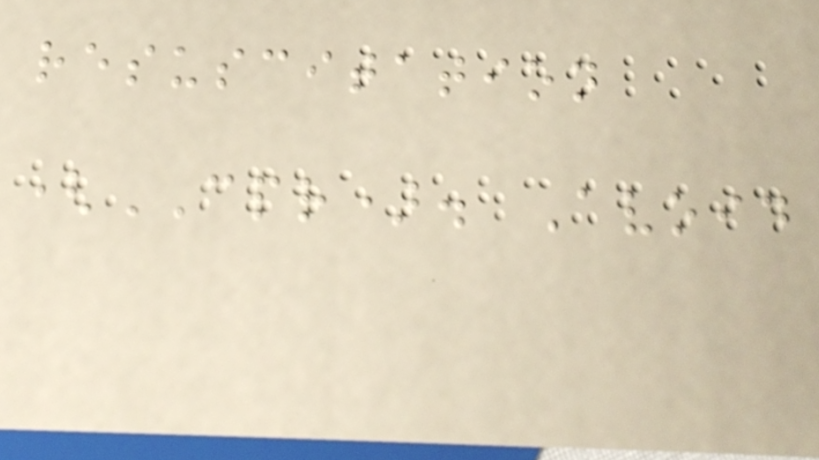resuscitation
(CPR). Avoid
